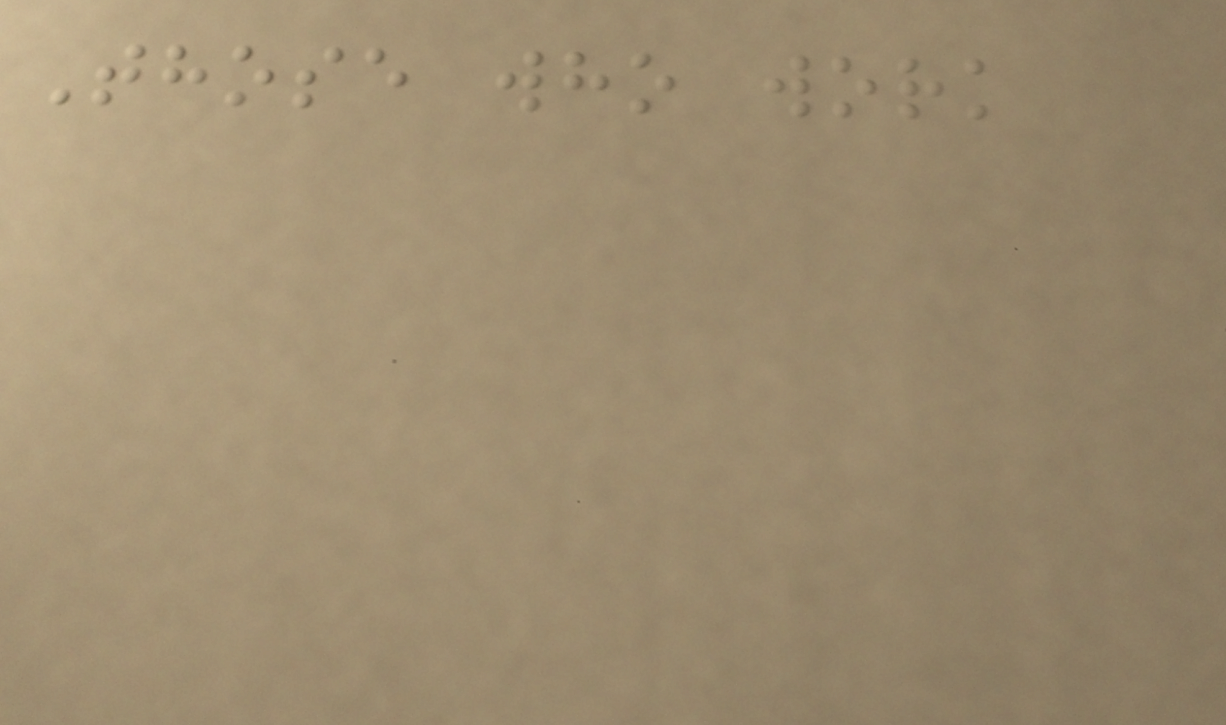Those who work
